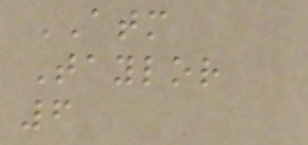ATM
Taylor
6
